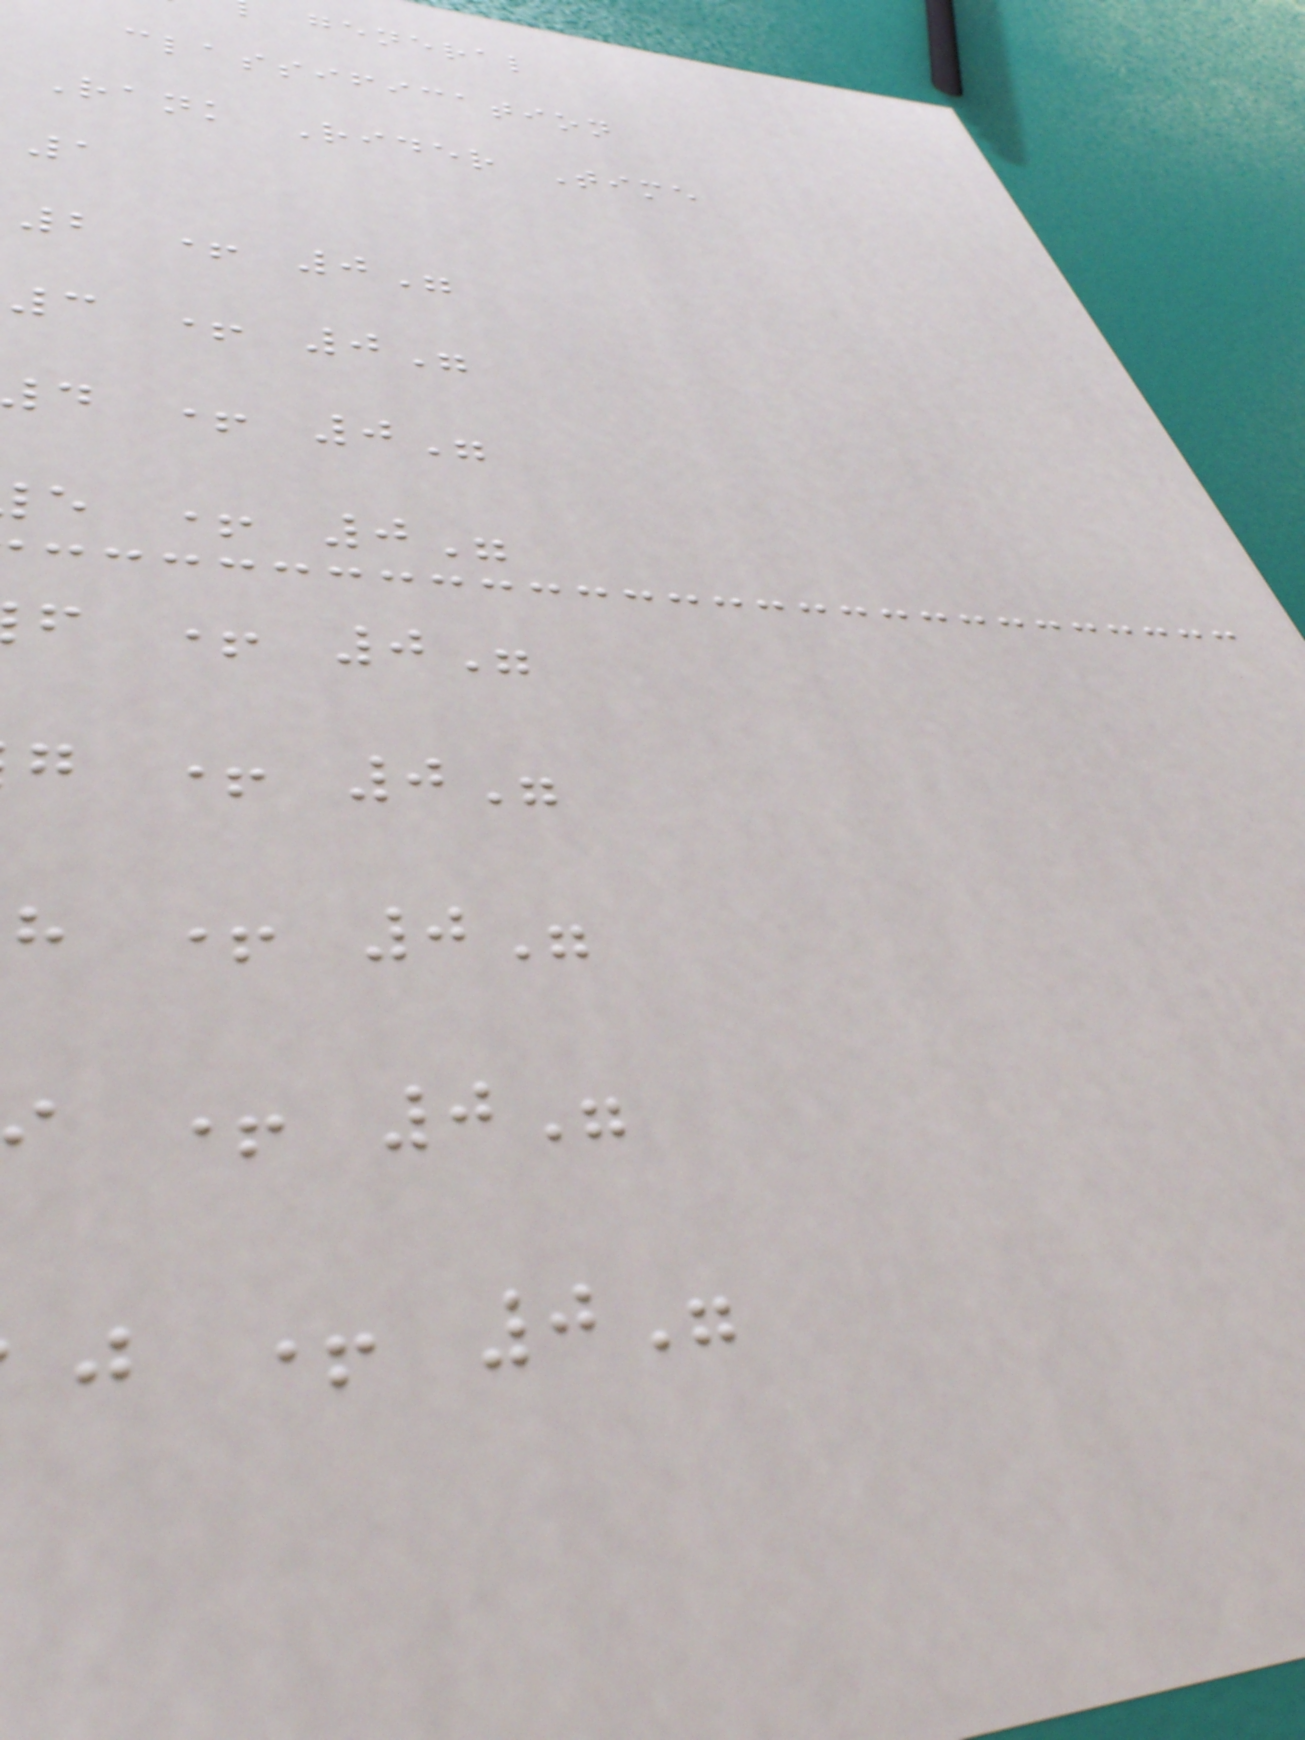general
classification
Rank Rider Time
1
2 + 0"
3 + 0"
d + 0"
e + 0"
f + 0"
g + 0"
h + 0"
+ 0"
j + 0"
